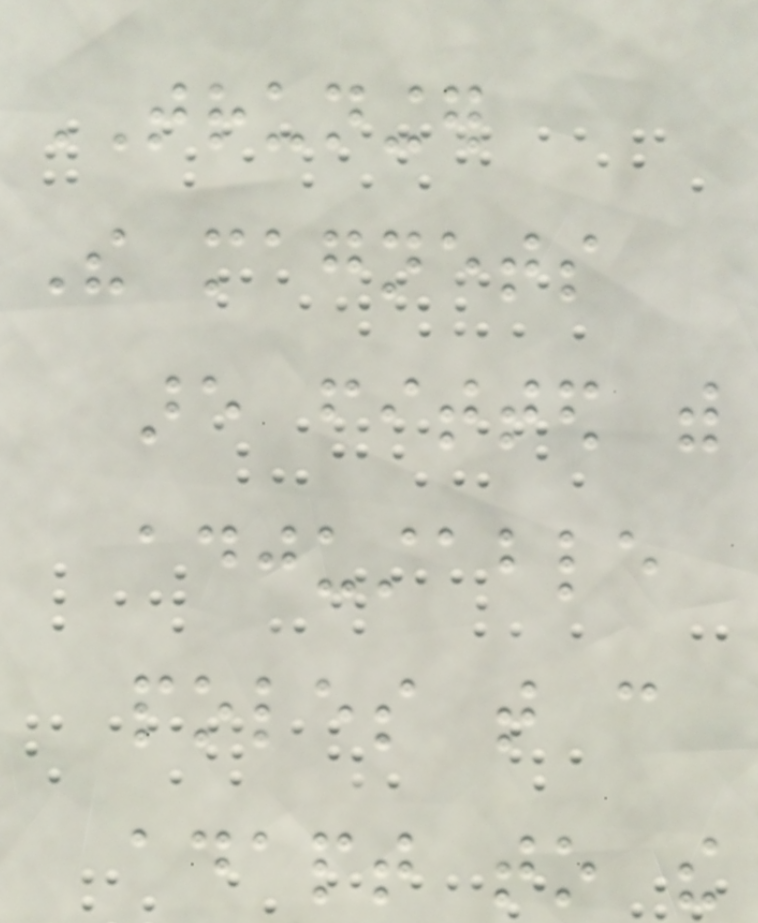TRUNINGER
The magnets
are fitted with
adjustable
poles that can
adapt to the
